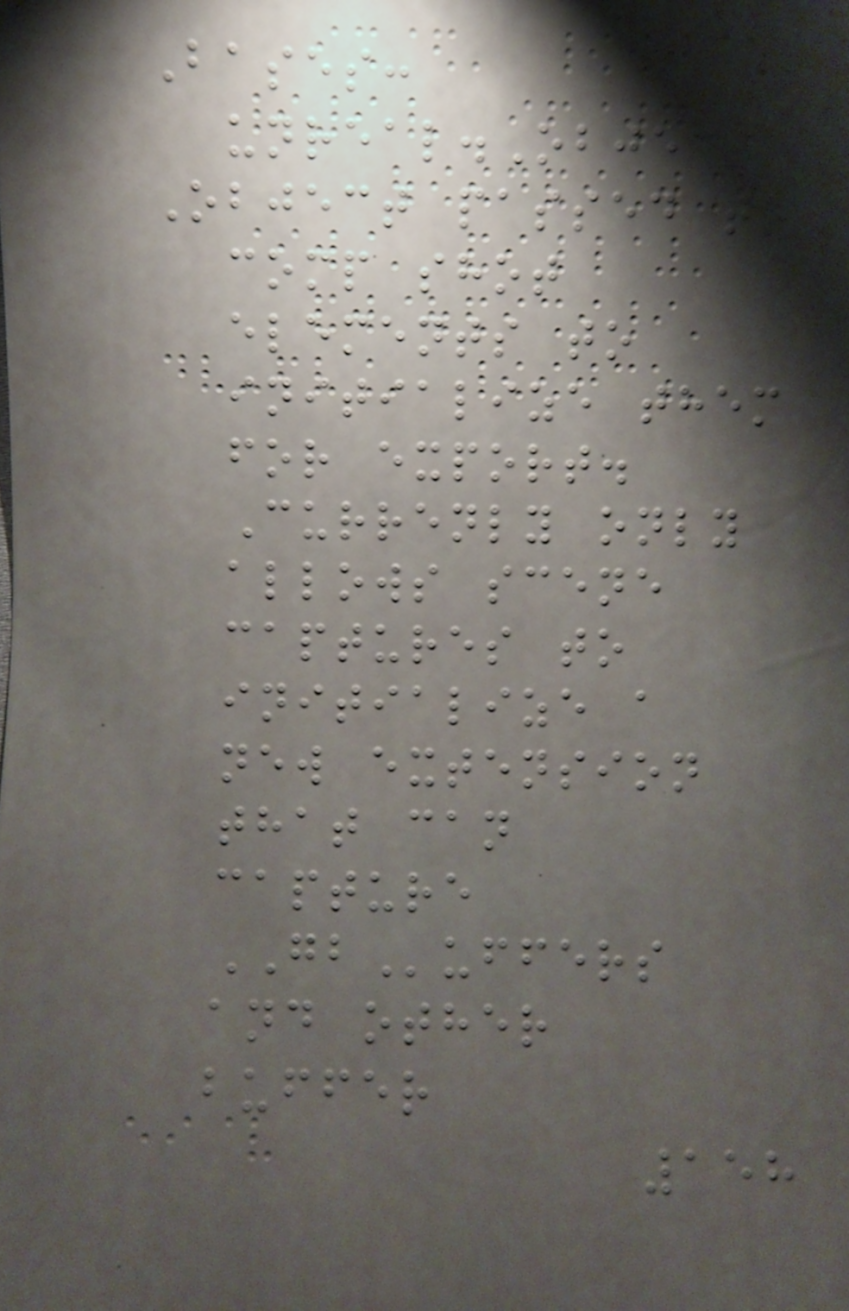Bases:
unreal.Object
Object passed to
comp shot
elements to
initialize them
for export.
Currenly only
allows scene
captures to
initialize a
new extension
that can
capture
GBuffers
and other
buffer
158
